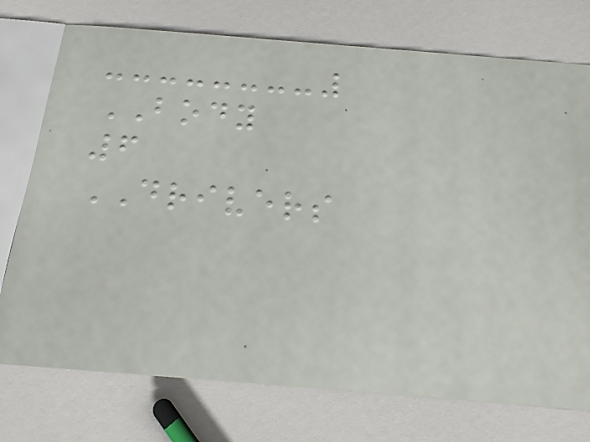BODY
6
DRIVERS
